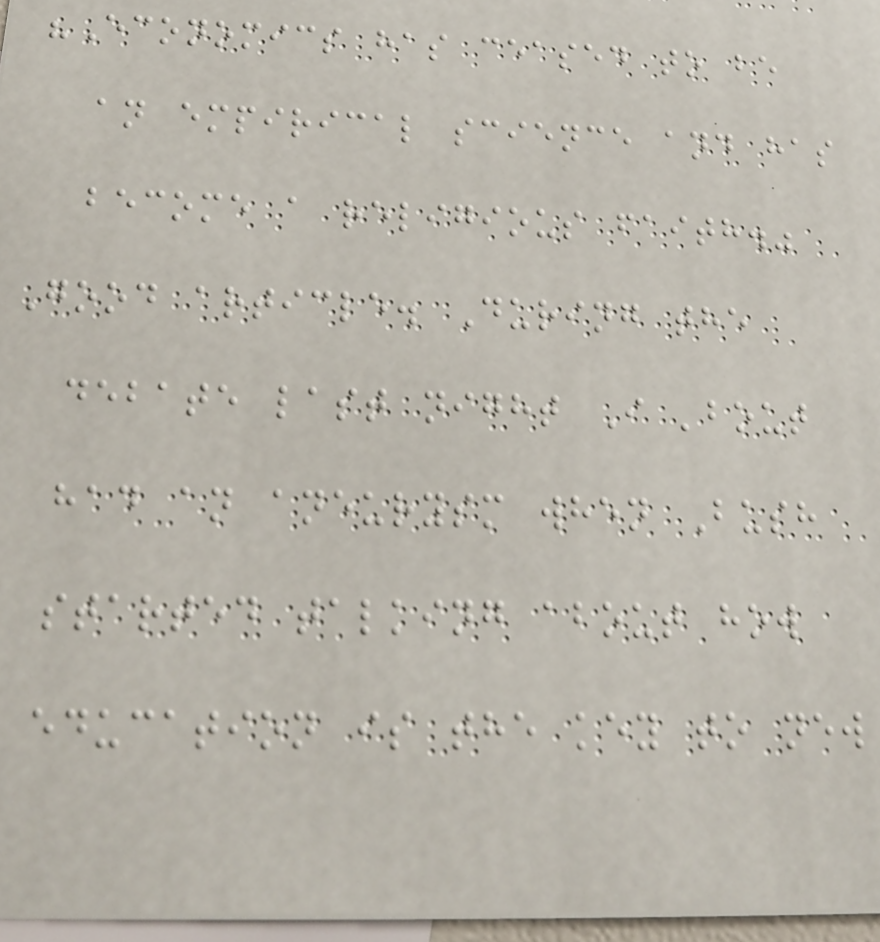"Economics has ceased to be
an empirical science and has
become a religious faith."
Good article. During the
debate last night I 'bout
had an aneurysm when Bush
started talking about how
education is the key to new
